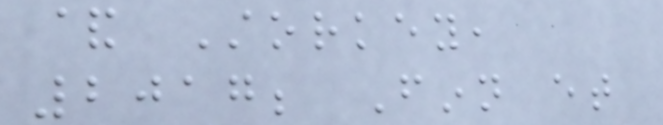& Storkey,
2017; Finn et
